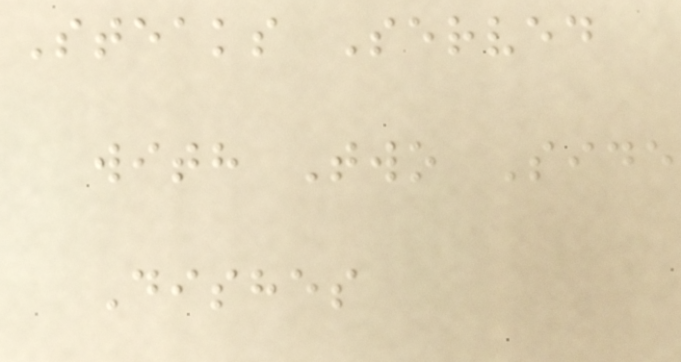Steaks Served
with Two Side
Dishes
